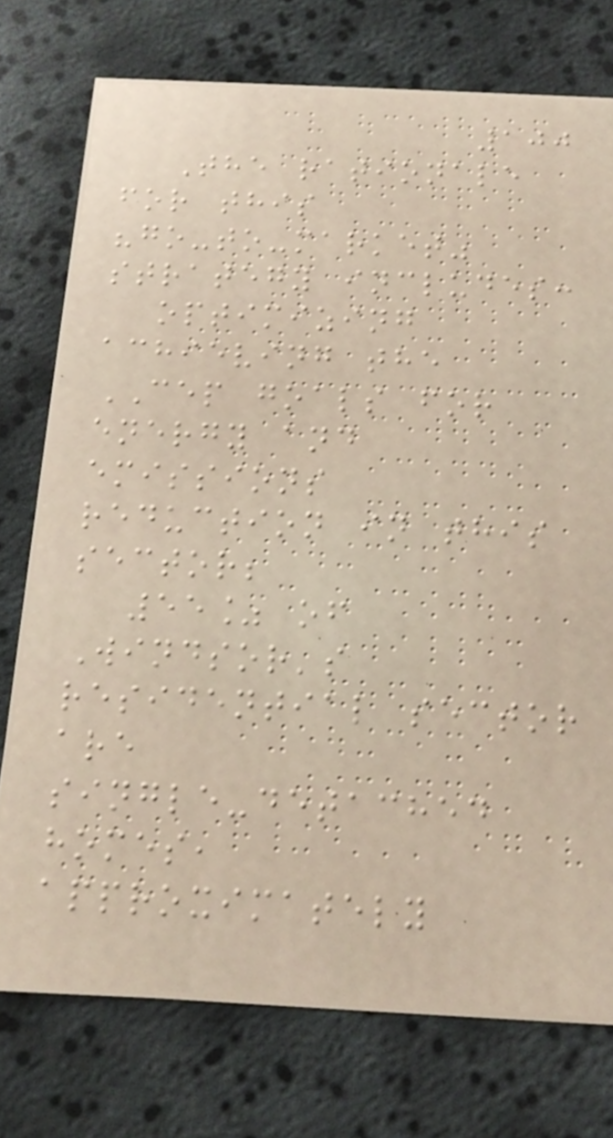100
The rationale
for this
"go-to-market"
strategy includes:
optimizing
achieving the
CEP goals for
energy and
emissions
reduction in this
sector;
55% of
Windsor's
residential sector
are
single-detached
homes,
approximately
